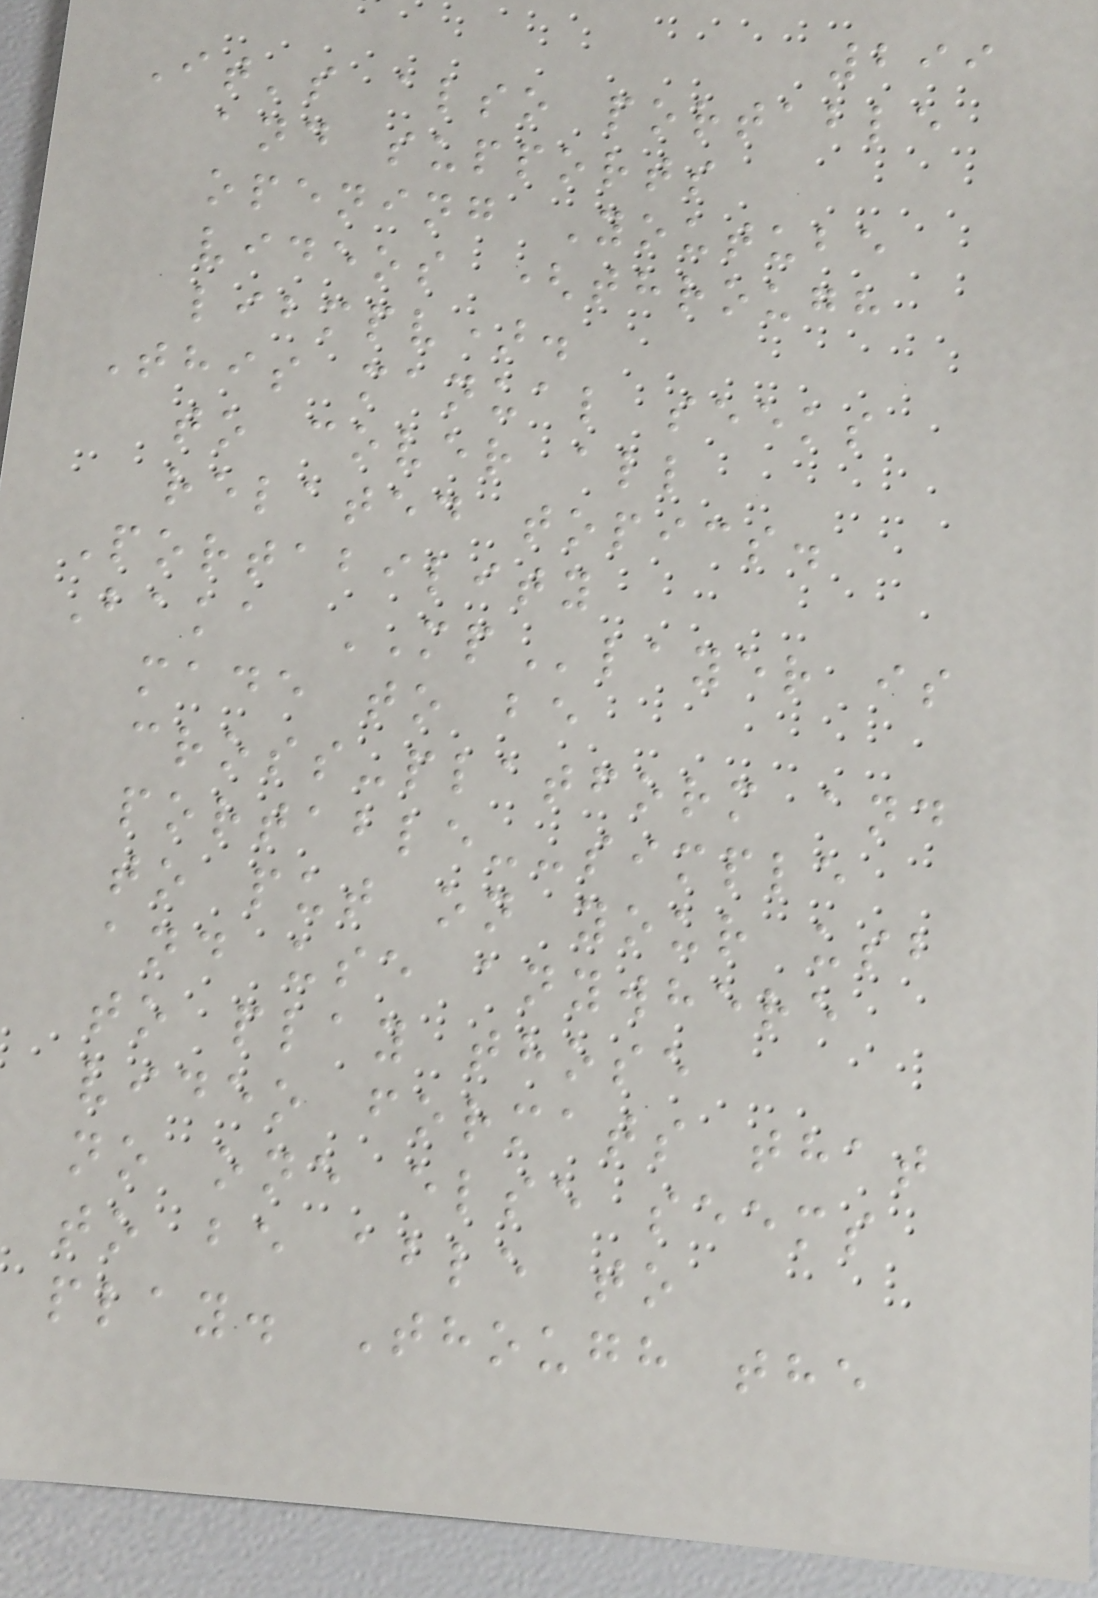299
It's also portable
and supports
opening Youtube
videos (through
libmpv).
This manual seeks
to cover all
related topics.
Portability
Baka MPlayer is
made to be
cross-platform and
portable--simple
to put on your usb
and use anywhere
to play those
video formats that
no one else seems
to be able to
play. Though the
